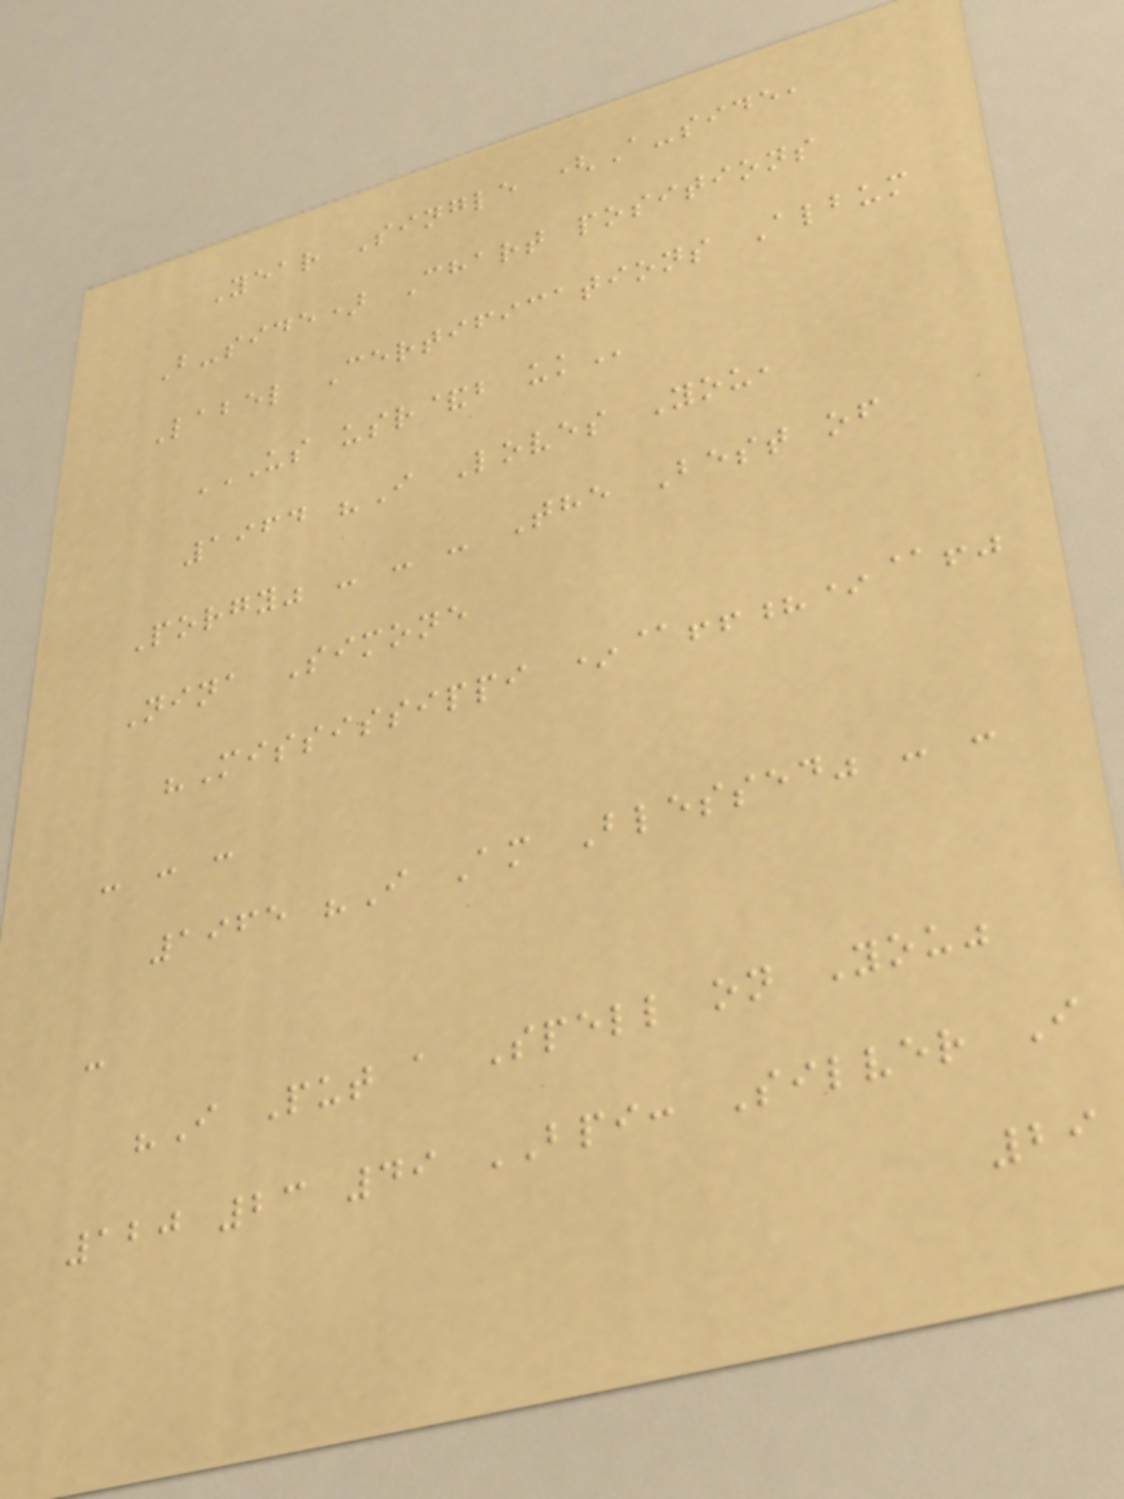Year Single (A-side,
B-side) Chart positions
Label Certifications Album
US USR&B UK
1964 "I Loves You,
Porgy" - - - The Best of
Nina Simone
"Mississippi *@!!?*@!"
- - -
1965 "I Am Blessed" - -
-
"I Put a Spell on You"
120 23 49 BPI: Silver I
29
